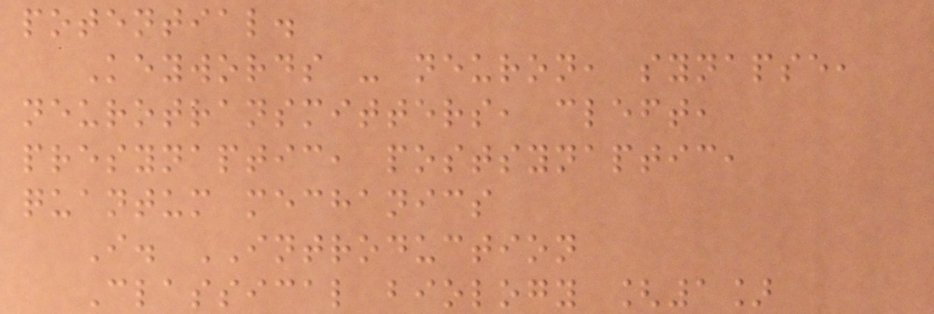potential.
Keywords - neuron, synapse,
neurotransmitters, cleft,
presynaptic, postsynaptic,
quantum mechanics
I. INTRODUCTION
Classical biology [1]
